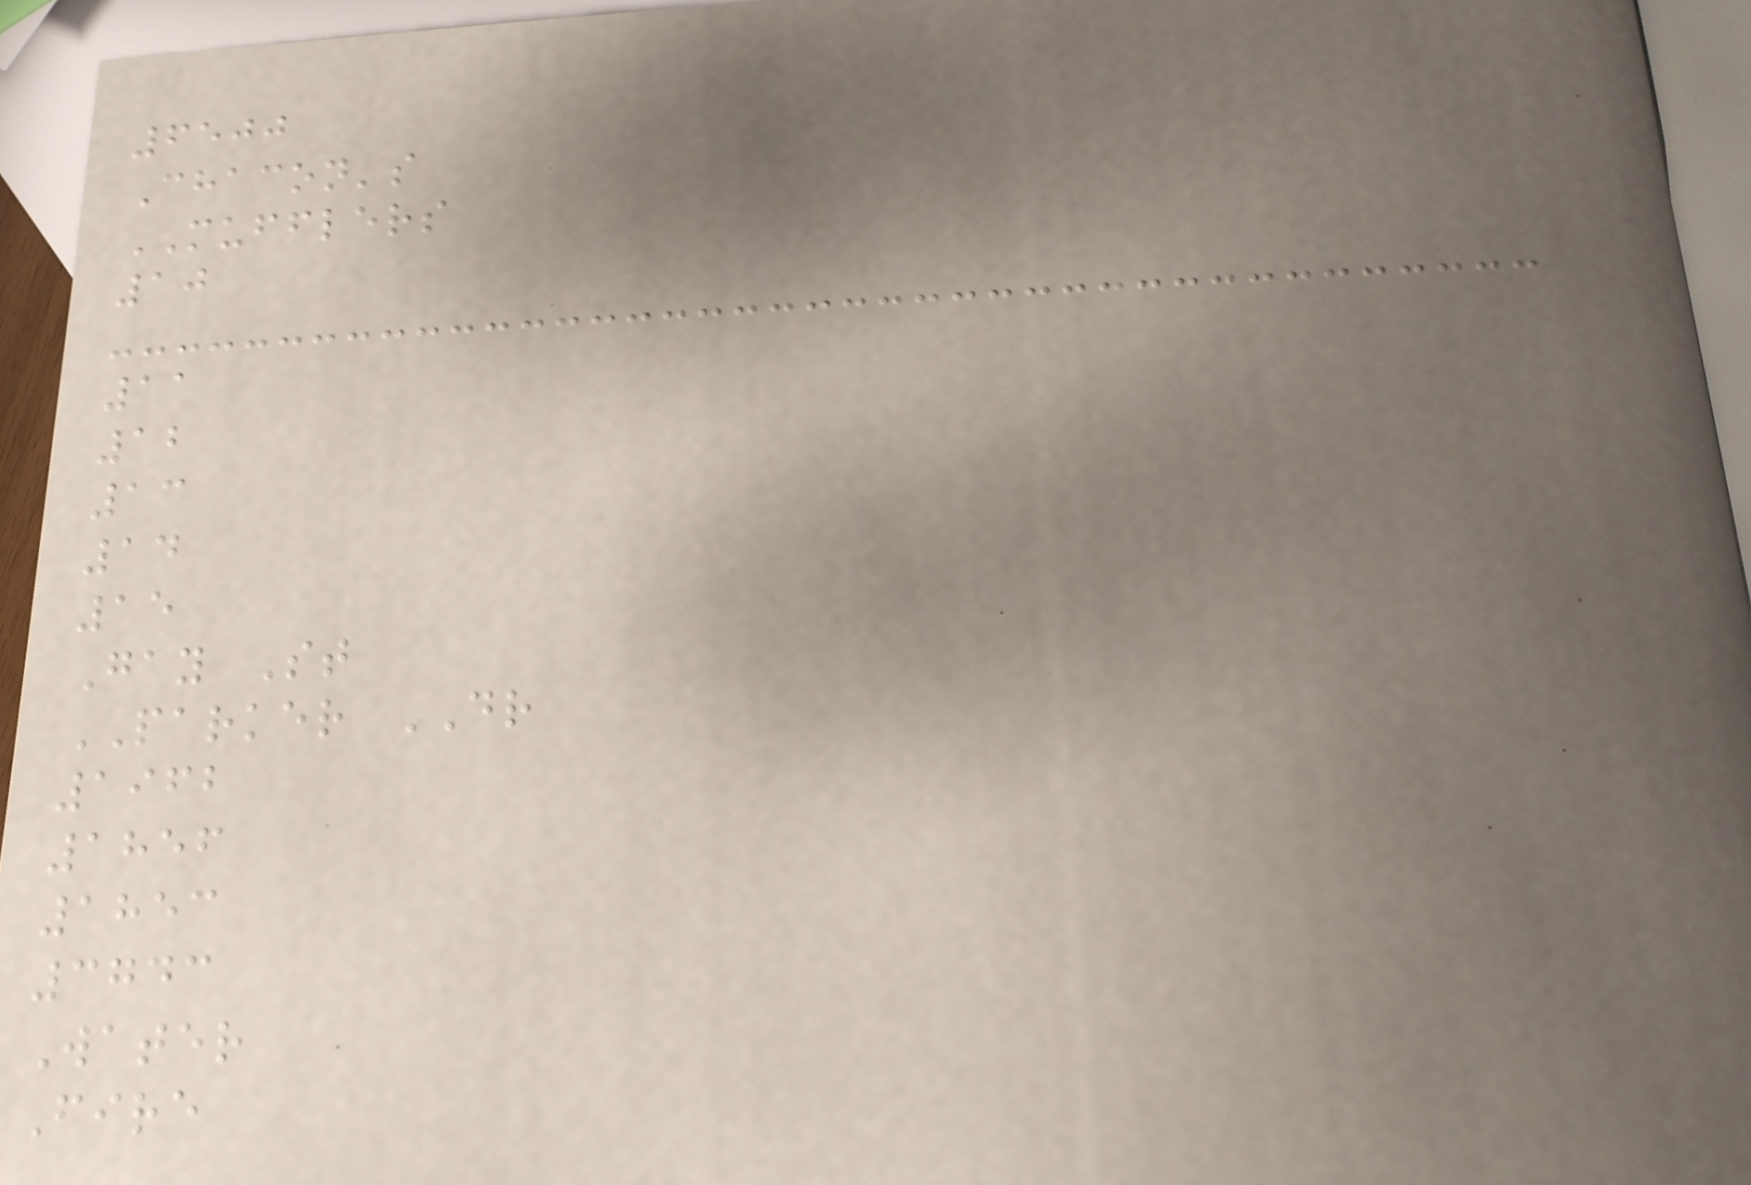6500
Chacon's
MUFFLERS
10
11
12
13
14
15
Gay St
PARKER DR
1962
1856
1853
3743
Water
Fire
